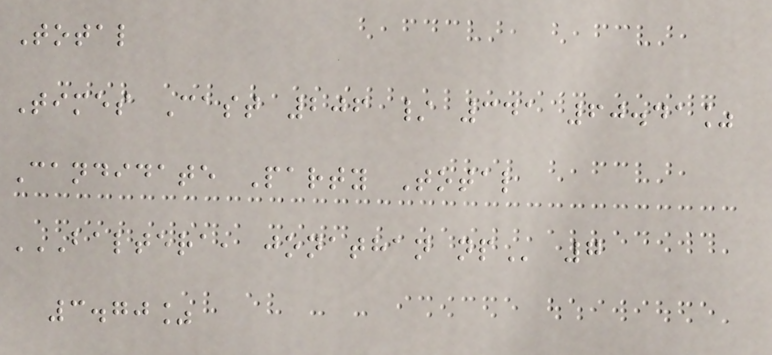Total
Times Cast 206 / 341 60.41%
Candidate Party Total
BALTERA, JONATHAN NP 7
3.70%
